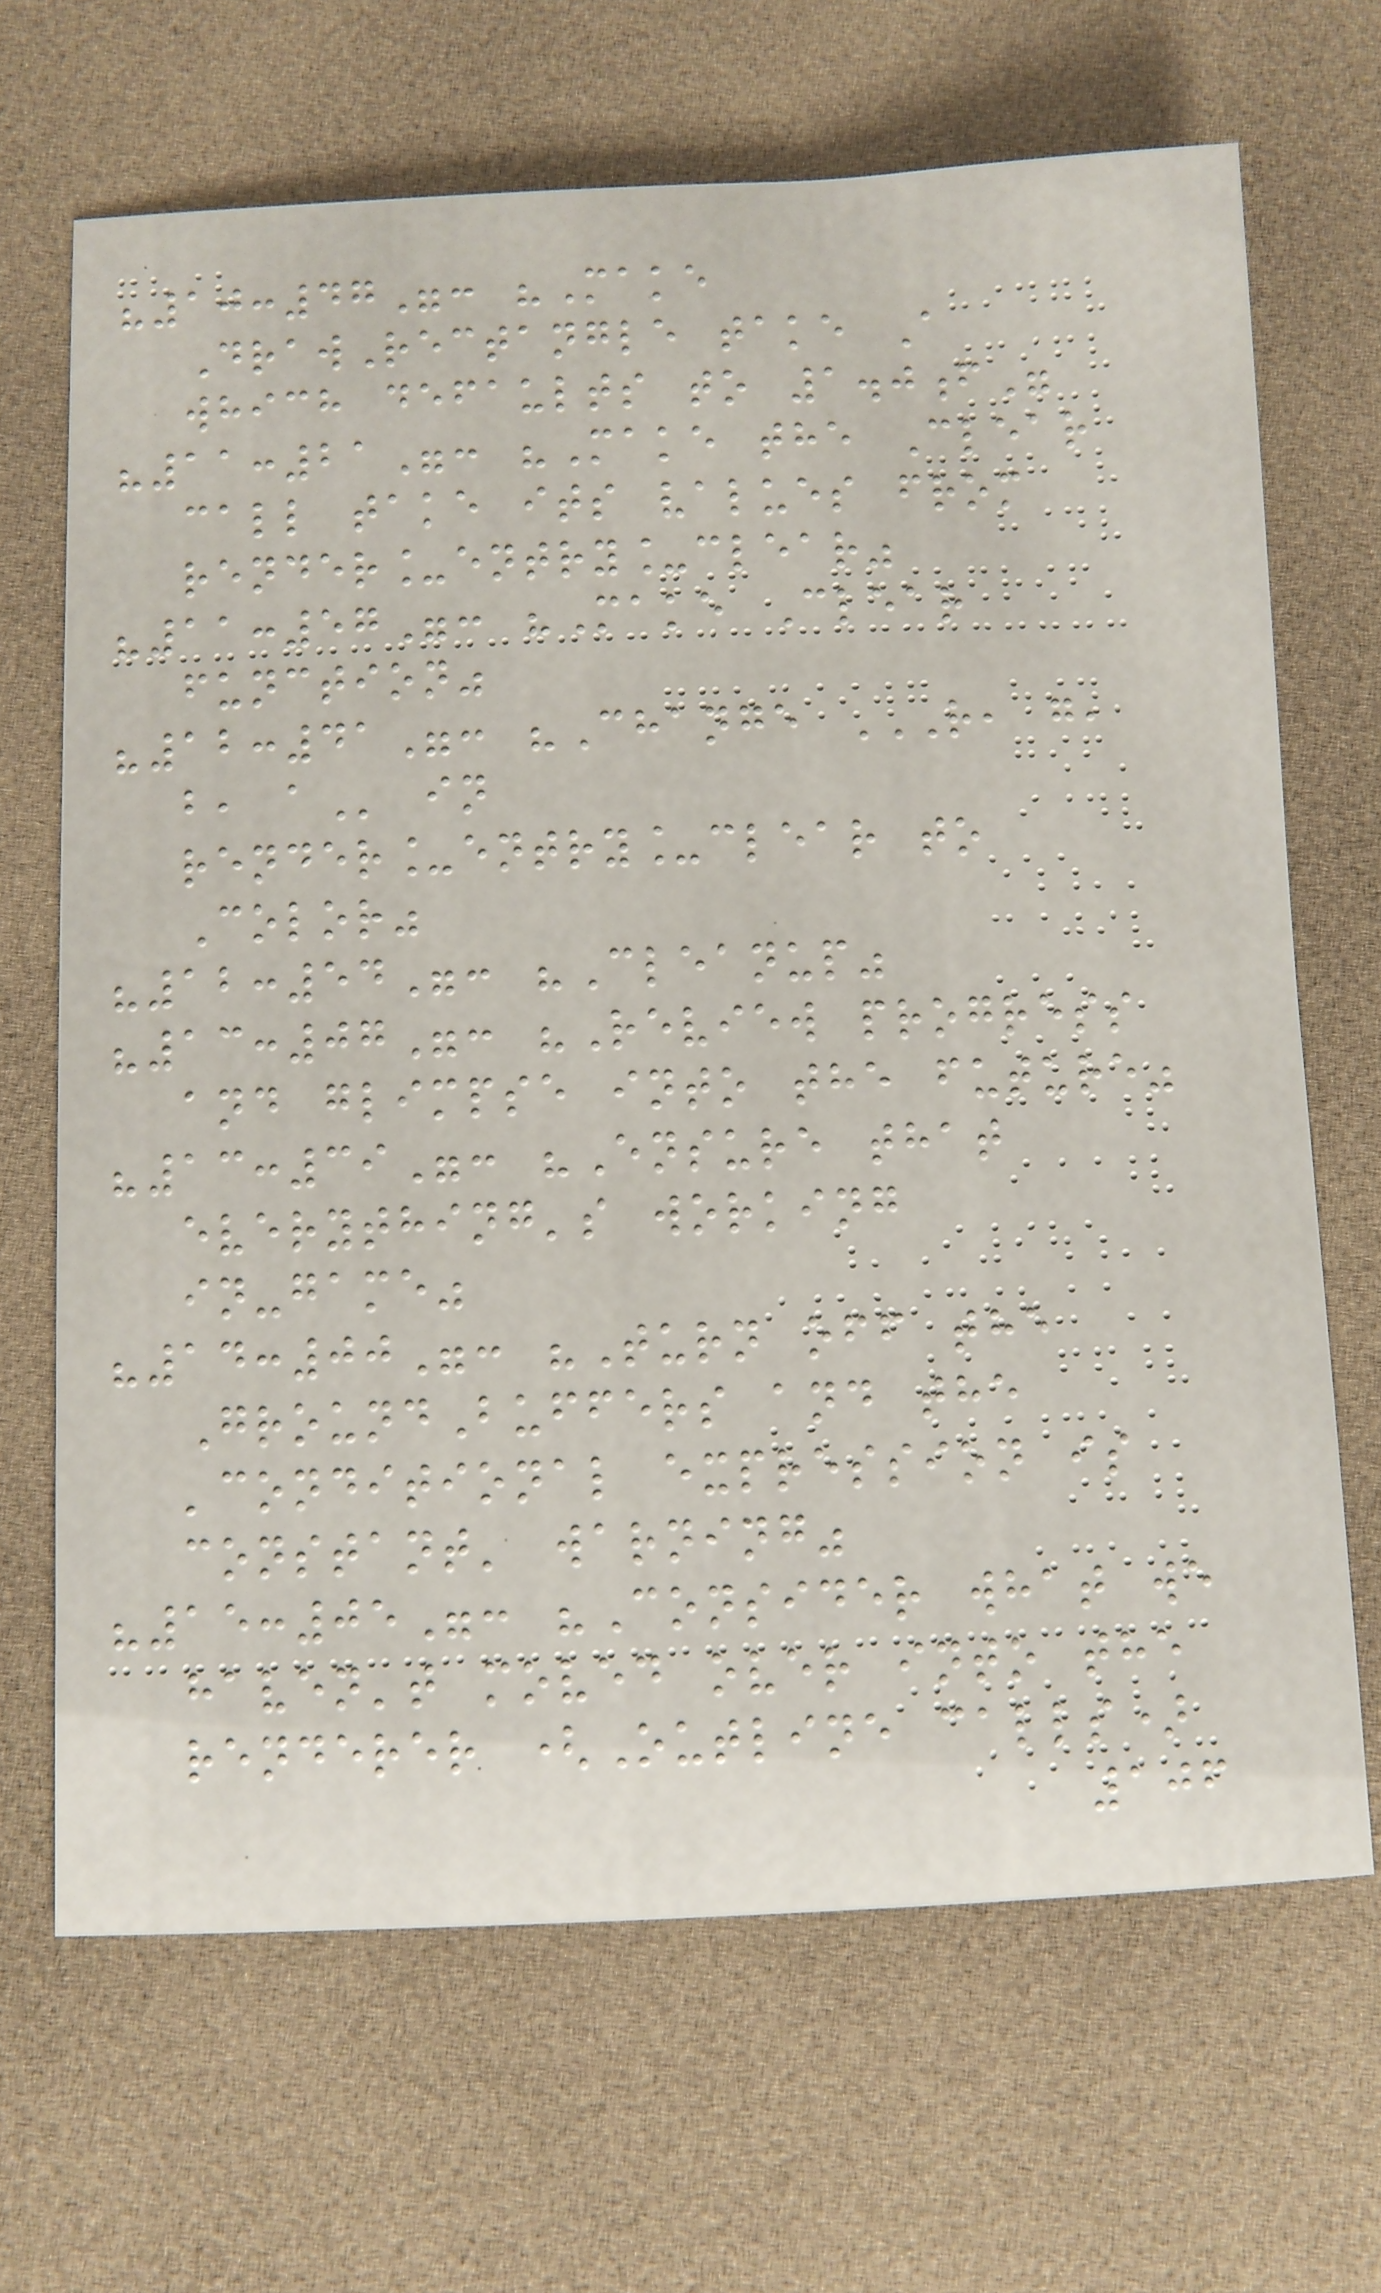"10:47": "Make
DrawRectangle take A
which defaults to 1.0f"
"11:21": "Make the Clear
call take its values from
render_entry_clear"
"11:57": "Make Clear
function"
"12:41": "Change R, G,
B, A in
render_entry_clear to
Color"
"12:54": "Cleanup"
"13:07": "Review progress
and glimpse into the future"
"13:39": "Ensure that
everything's working
in-game"
"14:00": "Turn off the
GroundBuffers and the
'conditional expression is
constant' warning"
"15:05": "Consider what we
haven't moved over into the
renderer (Outline calls)
106
